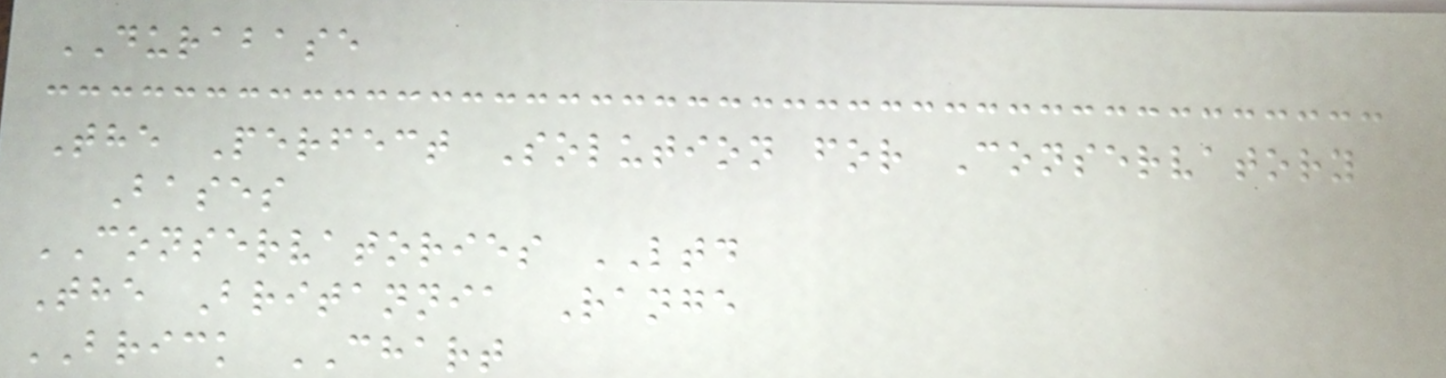DURABASE
The Perfect Solution for Conservatory
Bases
CONSERVATORIES LTD
The Britannia Range
BRICK CHART
